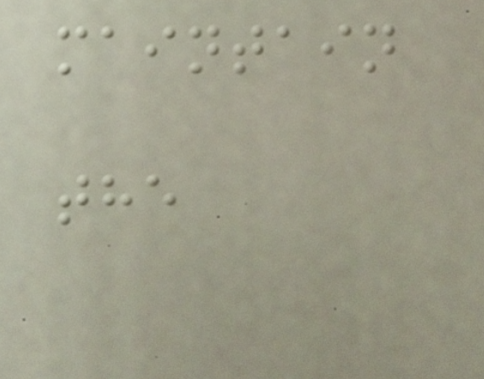maintain
the
